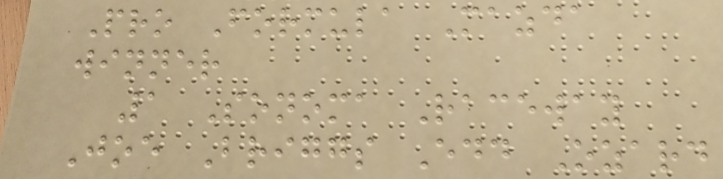Pro Formula Mazda
winner
1 Sonoma Raceway
Joe Briggs Edd Ozard
